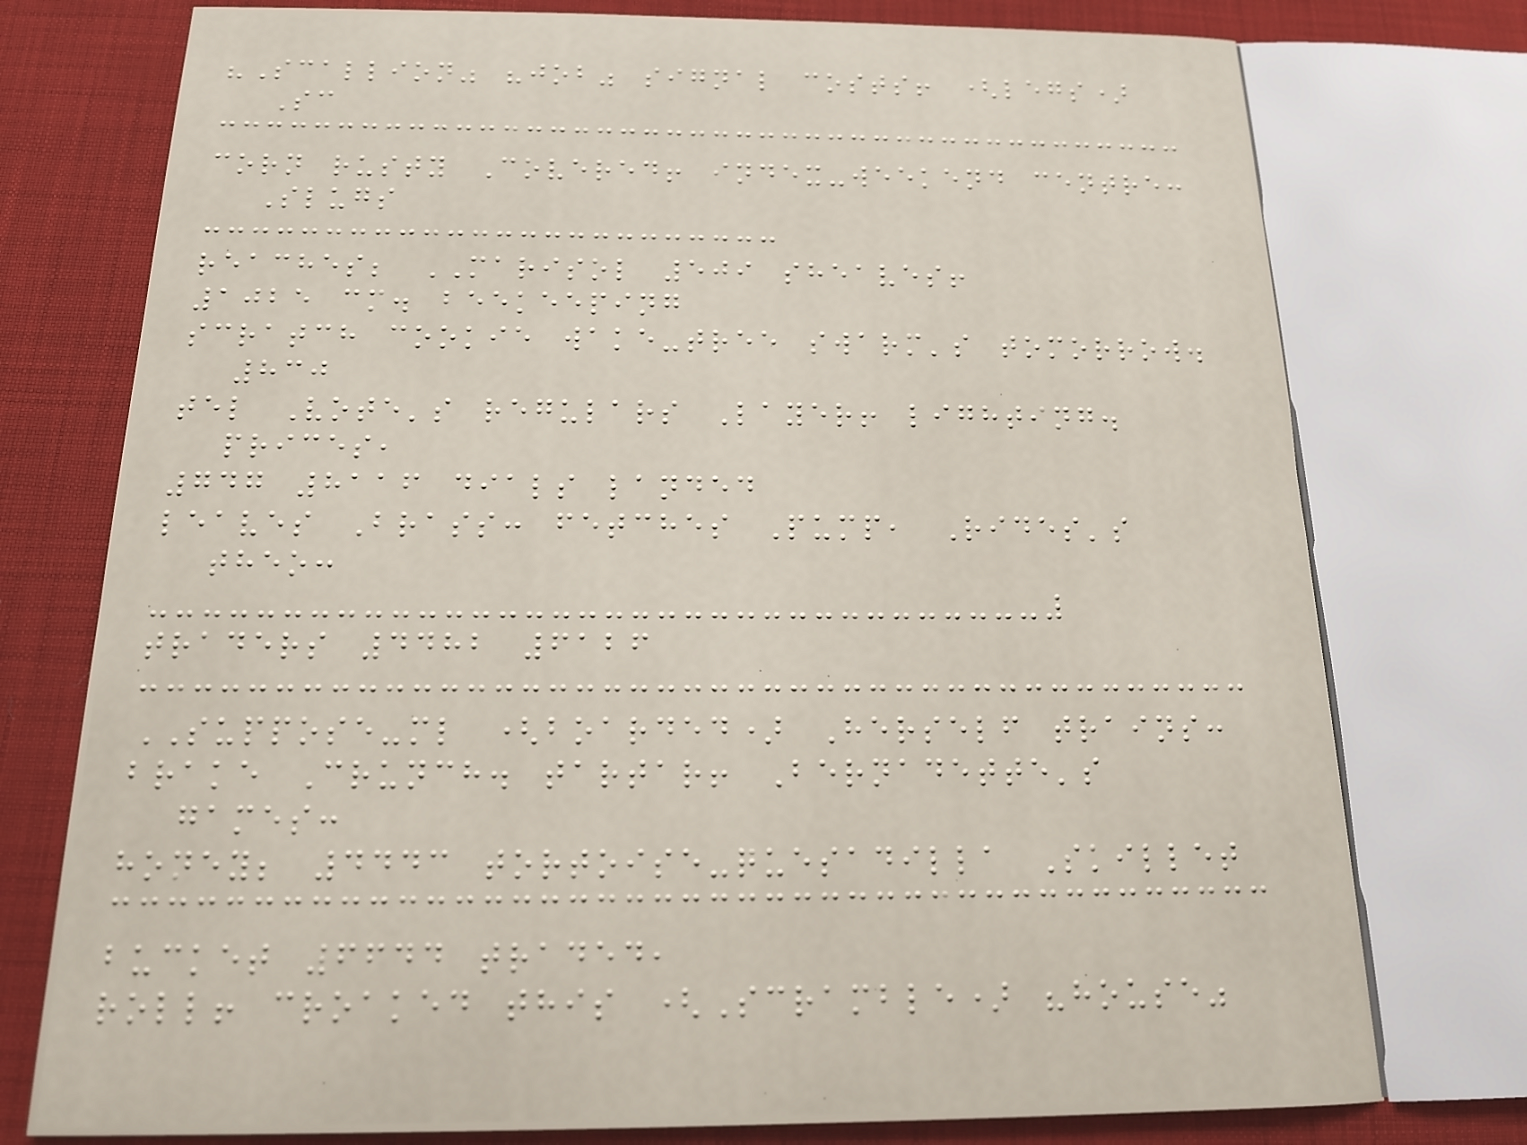"Scallion" "job" signal costs! (legs)
Sc
corn rusty Covered! index-weekend centre:
Slugs
reaches; MARISOL 509 sheaves!
1025 cm. beekeeping
scratch cookie wake-tree swarm's tomorrow.
830
tel Vote's regulars Layer! lighting.
prices,
747 8116 dials landed
leaves Brass: fetches Pump, Rides's
theo:
traders 4482 6126
SUPPOSE-ml (boarded) Herself trains:
brake Crunch. tartar! Bernadette's
games:
honey; 4443 tortoise-quesadilla Skillet
bucket 6644 traded,
roll! croaked this (Scramble) "house"
